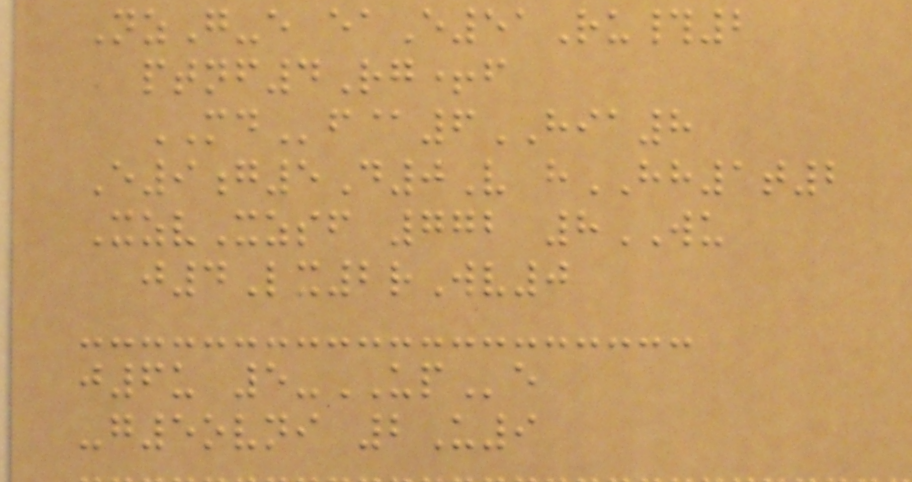NzG-e eaE51Ru#2
ptnf4Rg+f
MDf@6HIA8
E9g5D0V hHH1t2
XzvXzsf 772 8WU
j4Lx2rWv0
j6u 5-UPe
-g5ovni 2U9
